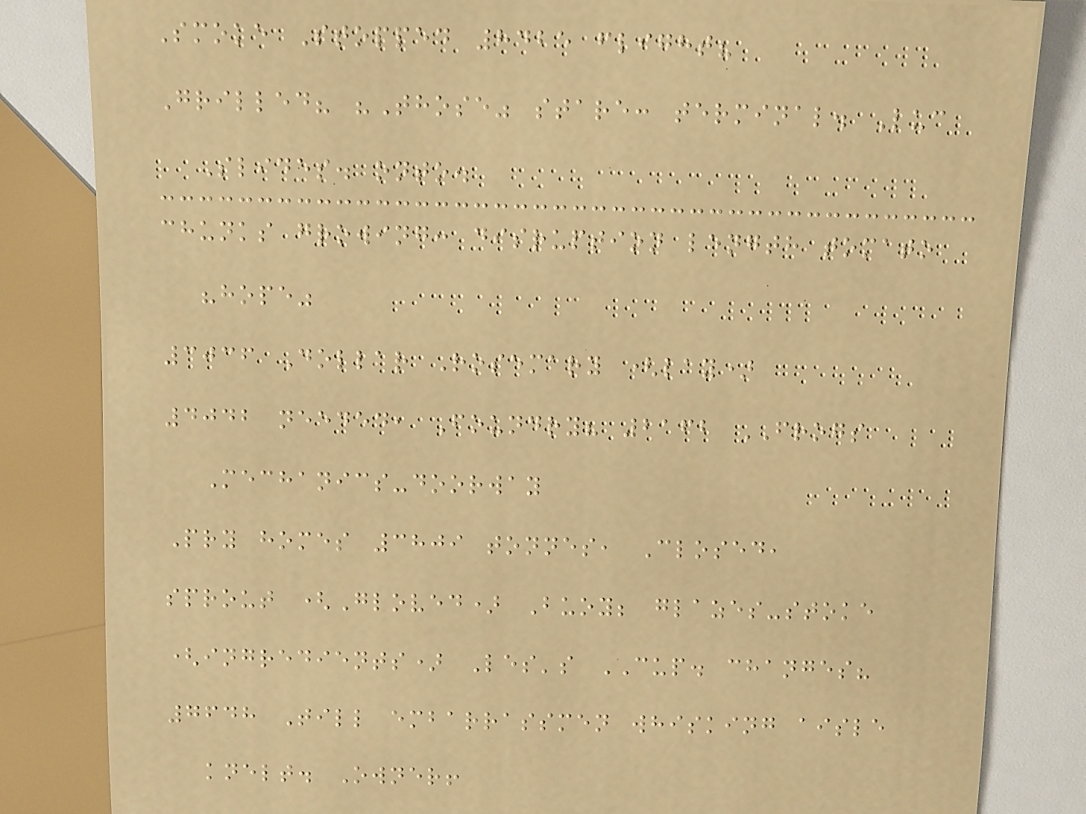Smoke Stopped 8425 flight?
Grilled? "Those" stare: terminal. Luc
Slides. onto.
chunks growing: disruption length tomato
"hope"
3036 Dollar Rosemary (lay)
4042 needed, Foundry? 2162 FROGS
Mechanics-doorway
Pry homes 3809 tonnes, Closed,
sprout (Gloved) Buoy; glazes-stoke
(ingredients) Les's CUP. changes?
7648 Till embarrassmen whisking aisle
knelt. Owner!
